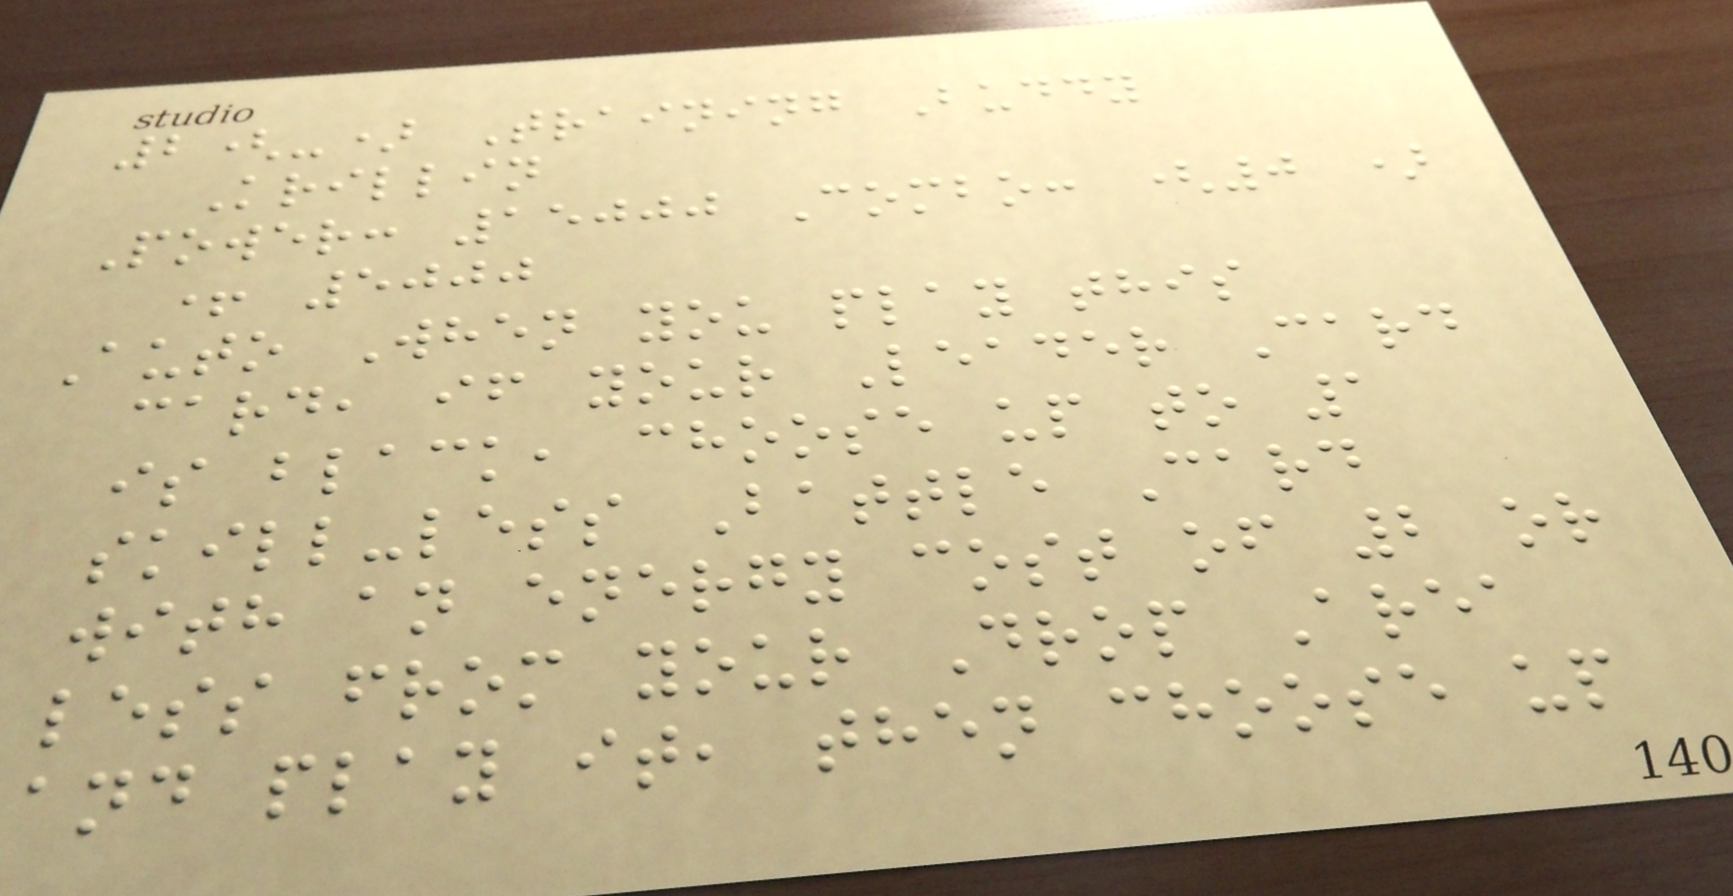2(-) Training Buddy
Krillin
Power: 15000 Combo: (0 )
+ 5000
Auto When you play this
card, if your Leader Card
is black, choose up to 1
skill-less Battle Card
with an energy cost of 2 or
less from your Drop Area
and play it, then choose up
